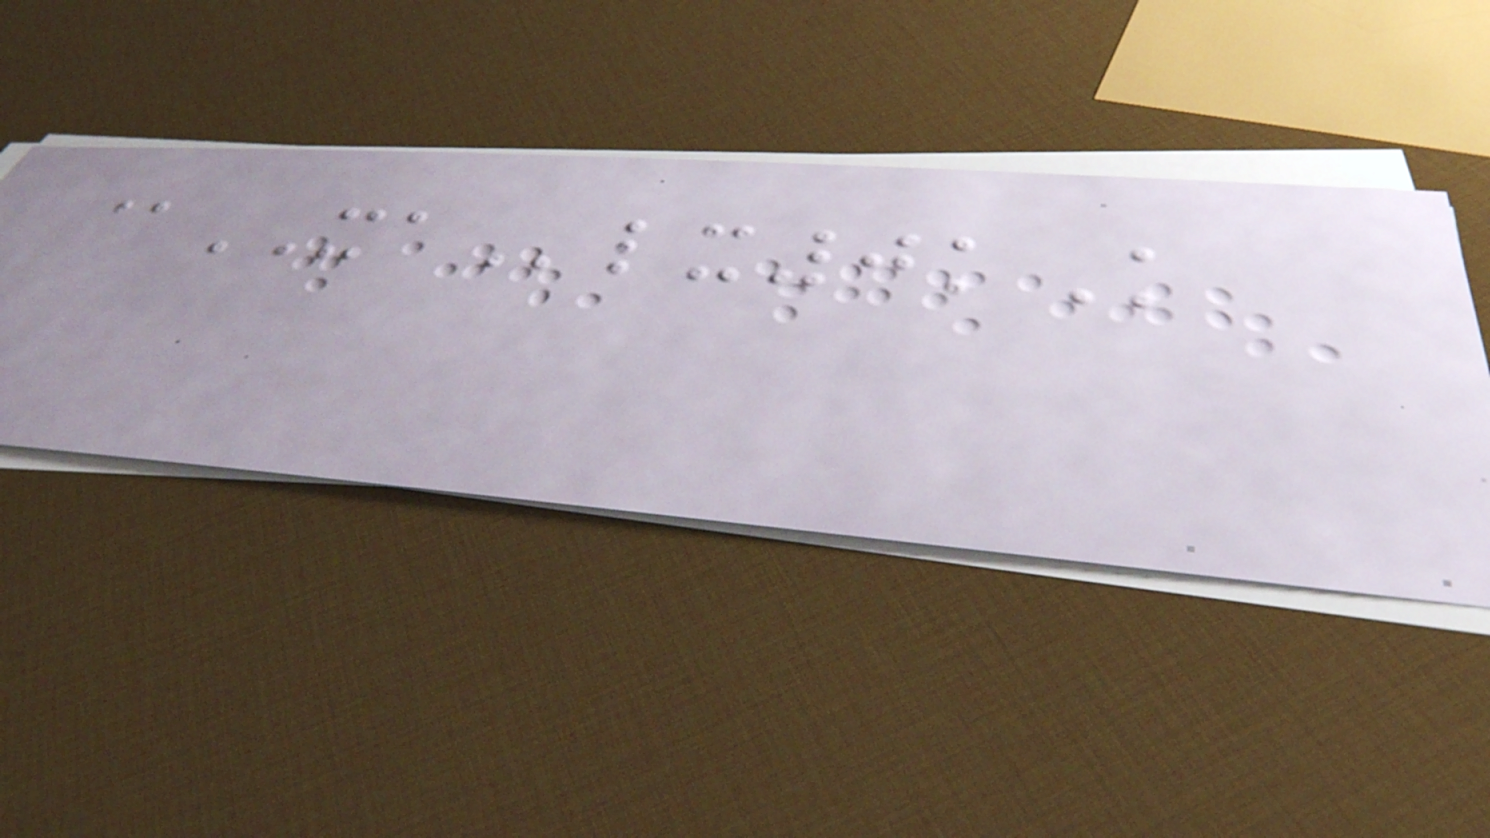@XAlx0kK
